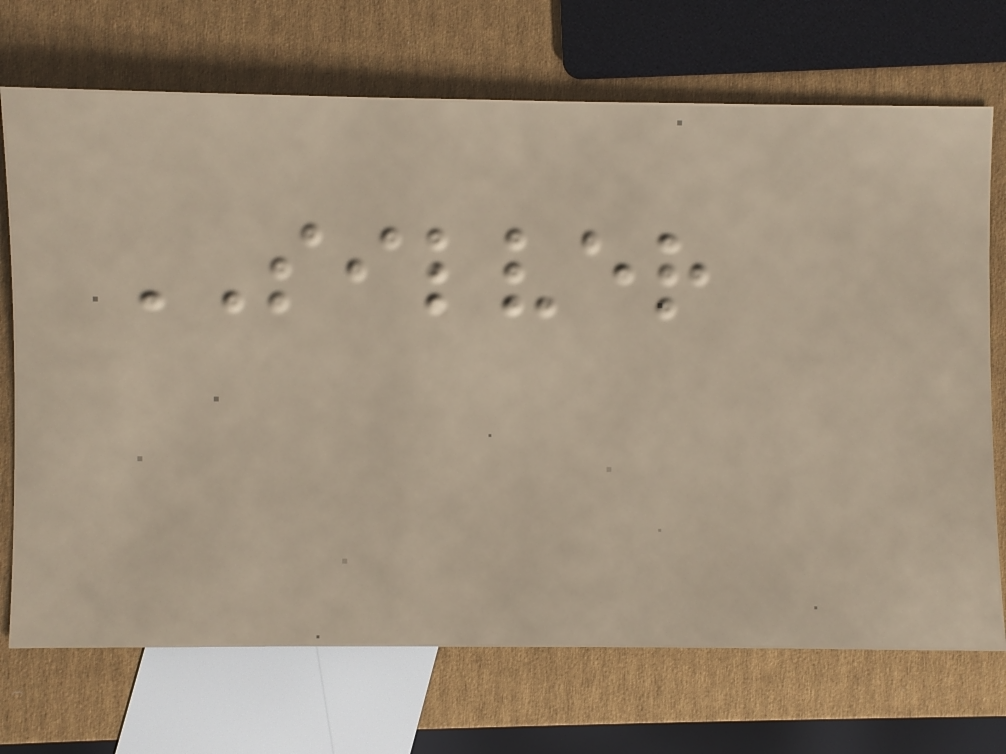SILVER
